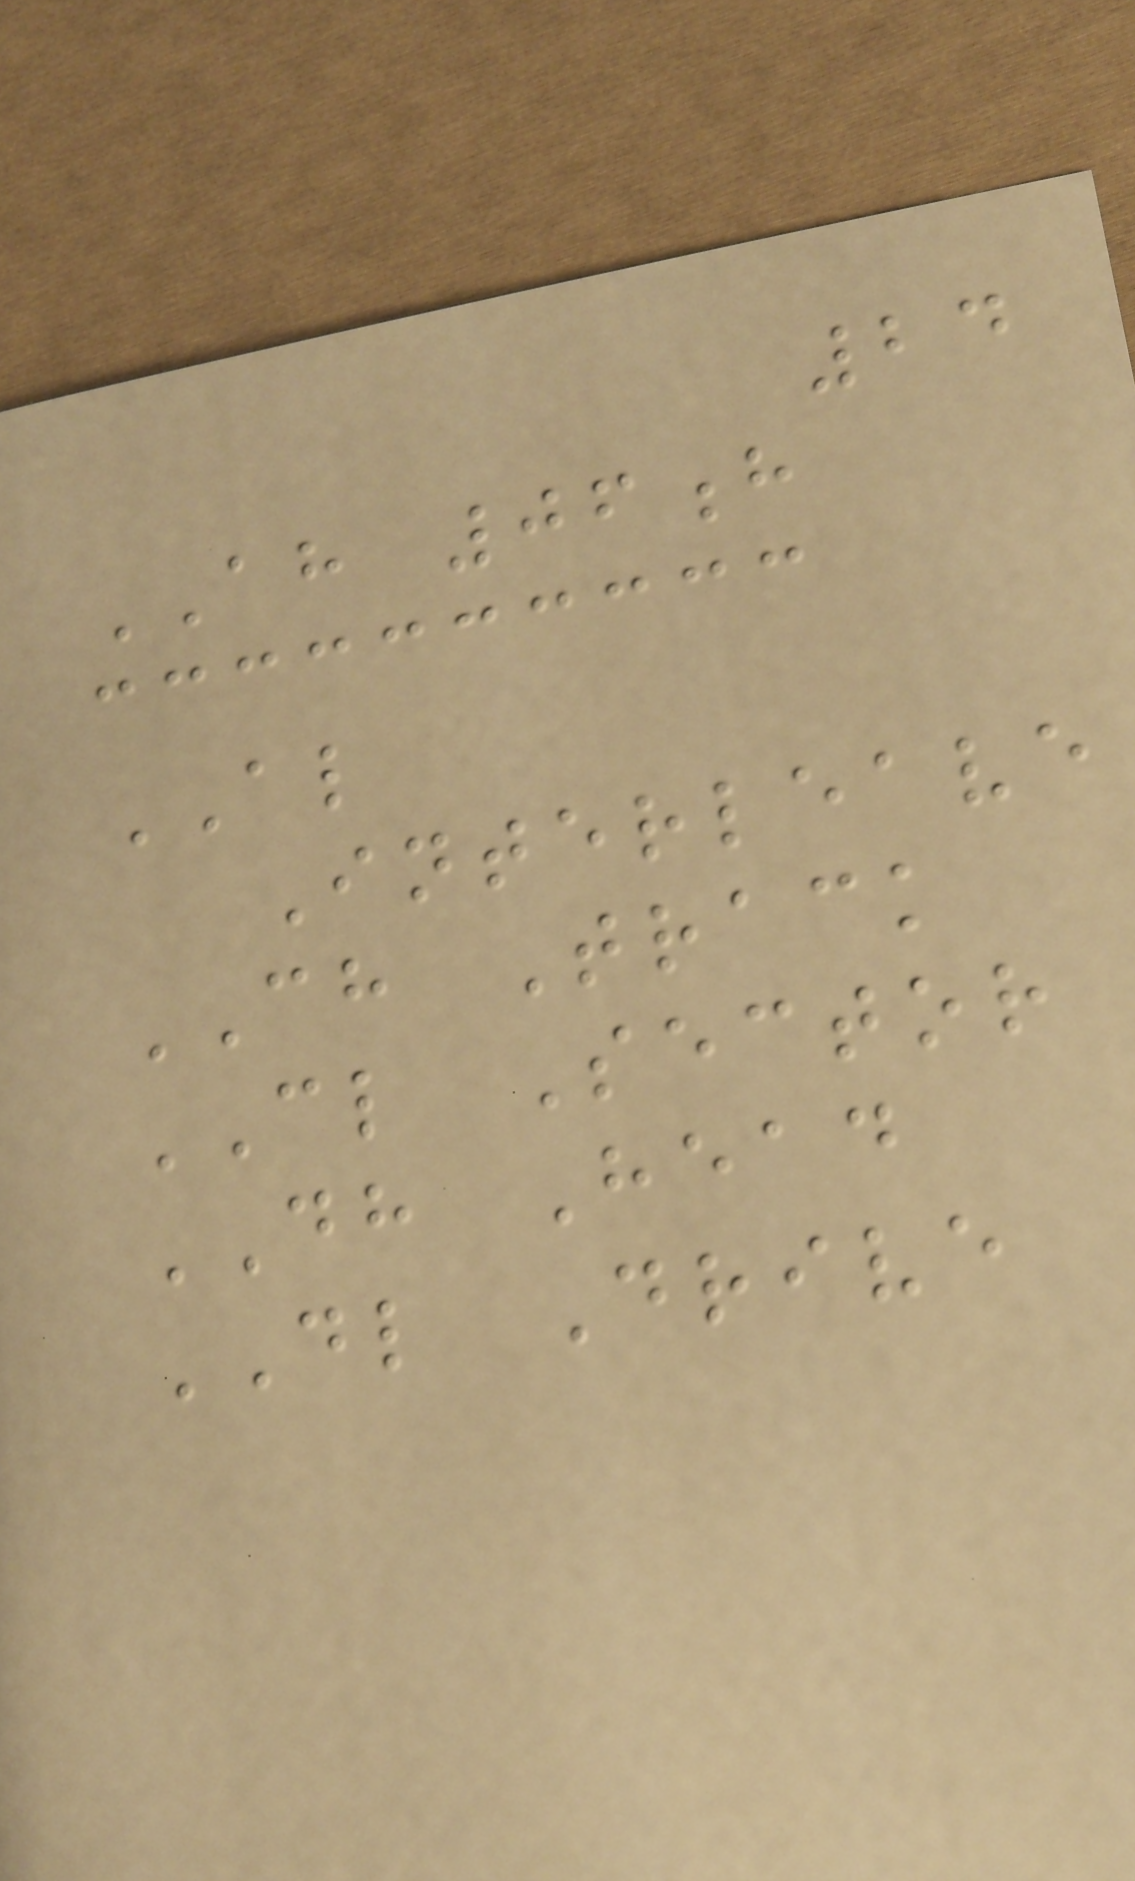24
AH 06h
AL
Interleave
CH Track
CL Sector
DH Head
DL Drive
